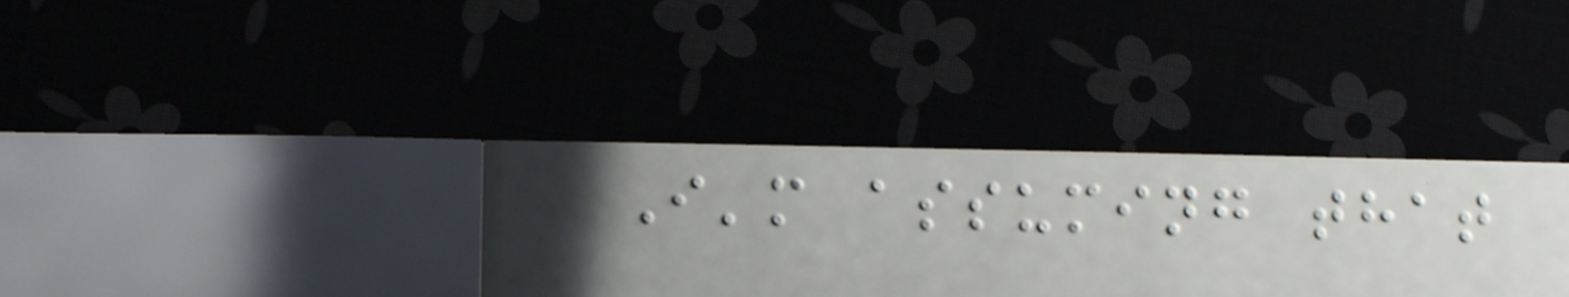I'm assuming that
